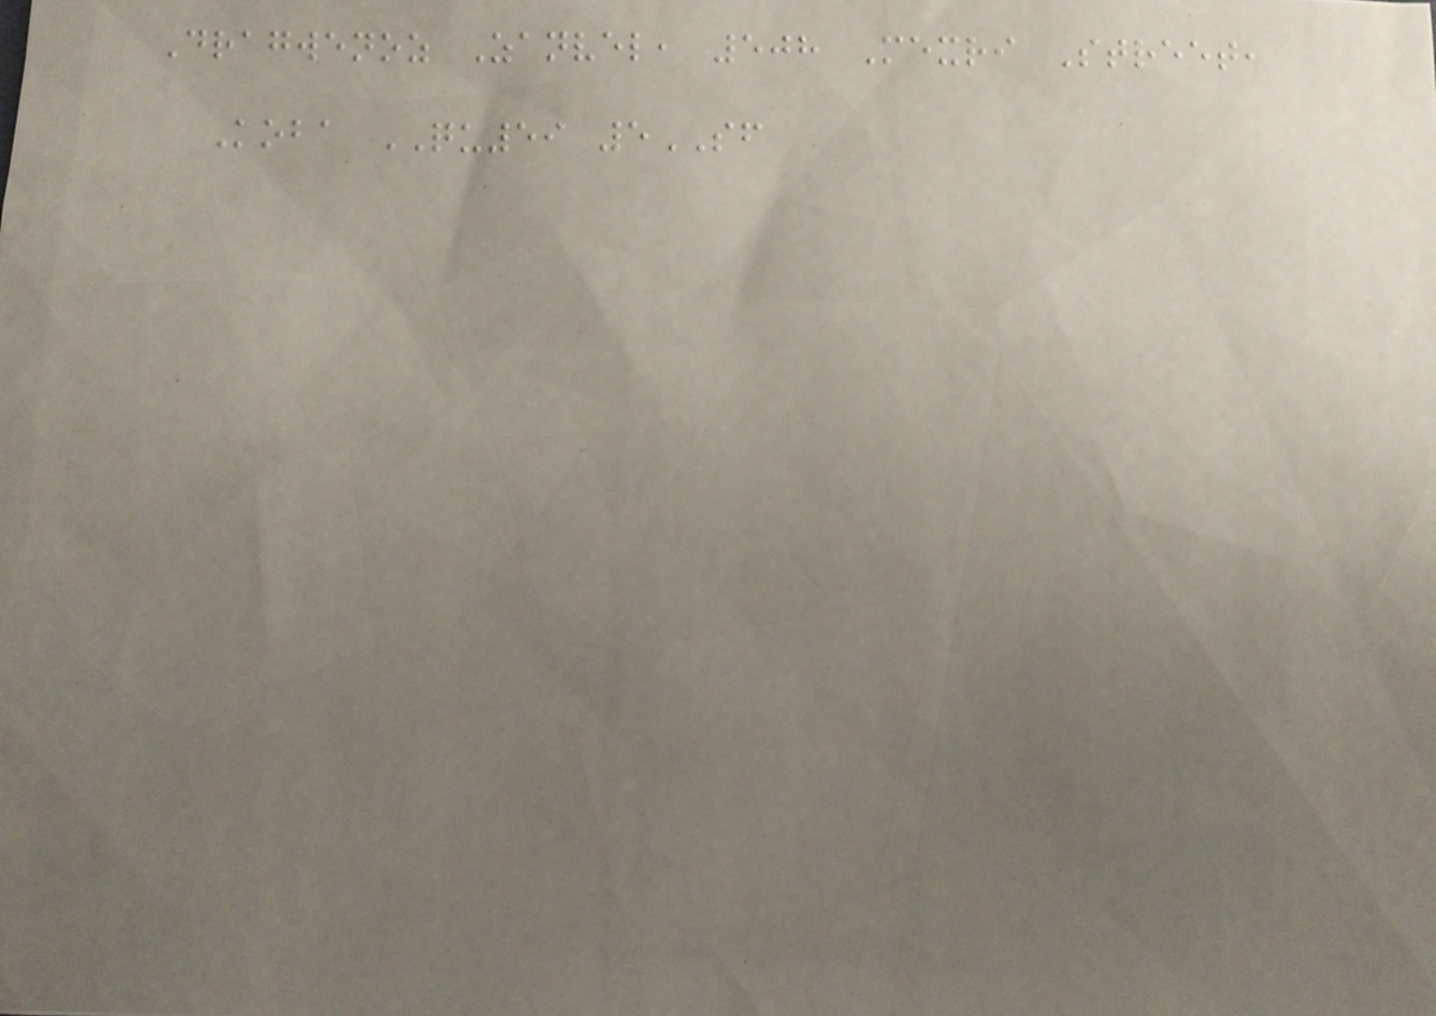Dragwenoz Zanvel, 508 Mexri Street,
Koba QU59 5SF
